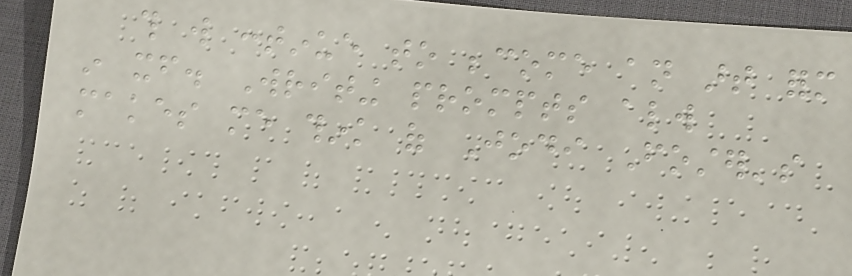this will continue to become an art form
in itself. Writing prompts always
makes me think of Jodi Foster's
